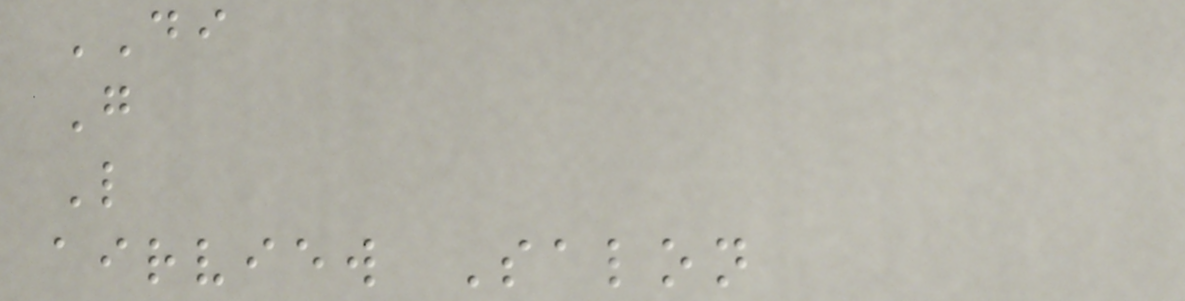DI
G
L
airview Salon
